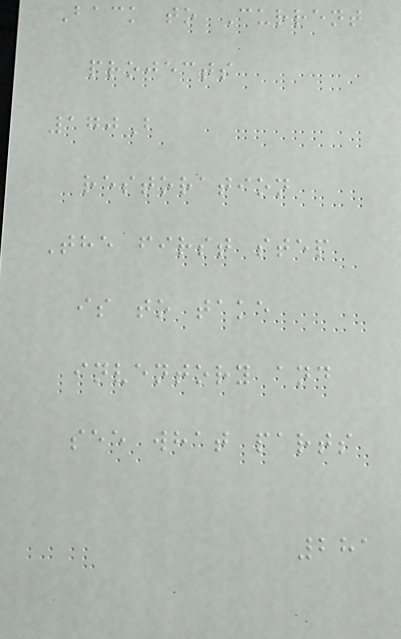Back to Current
projects
170B
restoration
The first step
is to take
inventory and
see what parts
281
